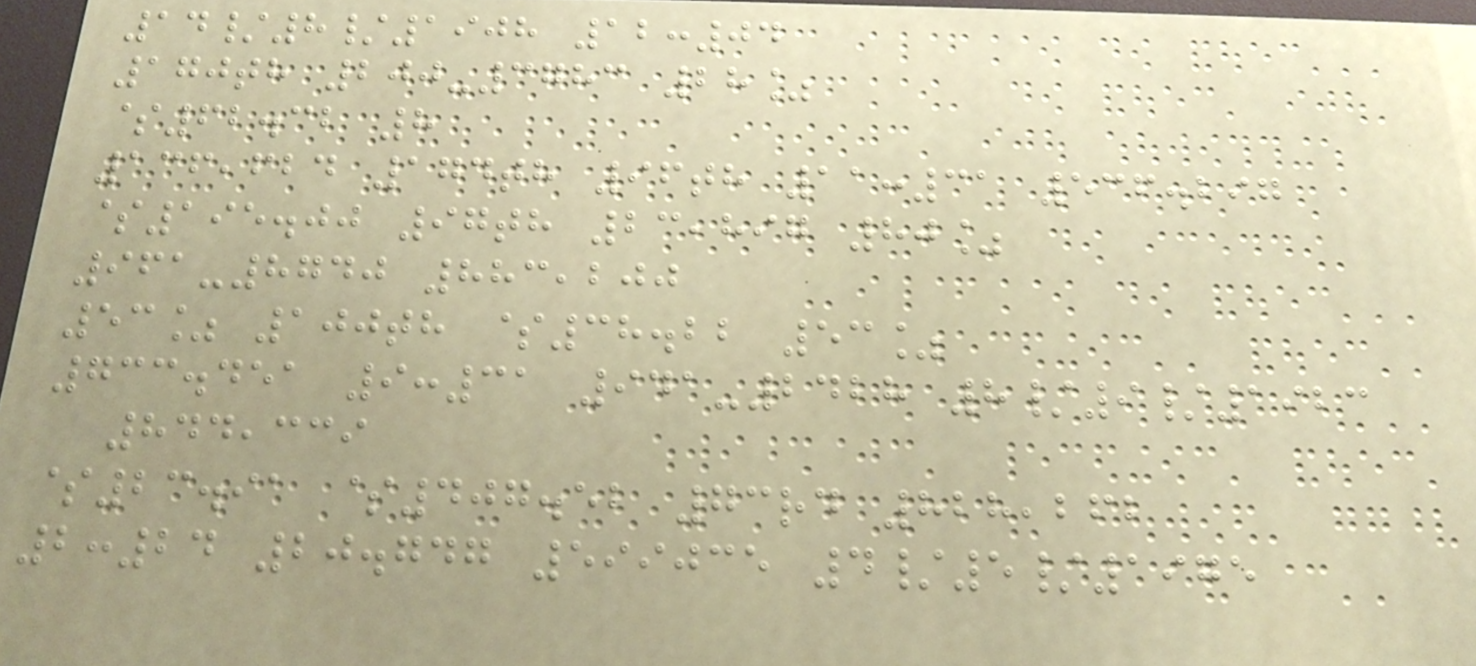14/8/1908 12:04
170th 200-3783 28%
$62.32 8
136,624 174th 96th 11:31 536.297
$195.00 97th 23,897 80%
961-8740 883,200
53% 100th $38.22 53%
733.451 9:31 941-2428 8/9/1923
844,339
$23.91 $407.52 73rd 828,262
2:24 20.747 599035 4/5/1975
